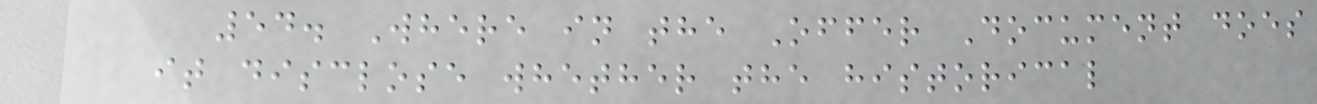54. Where in the Offer Document does
it disclose whether the historical
